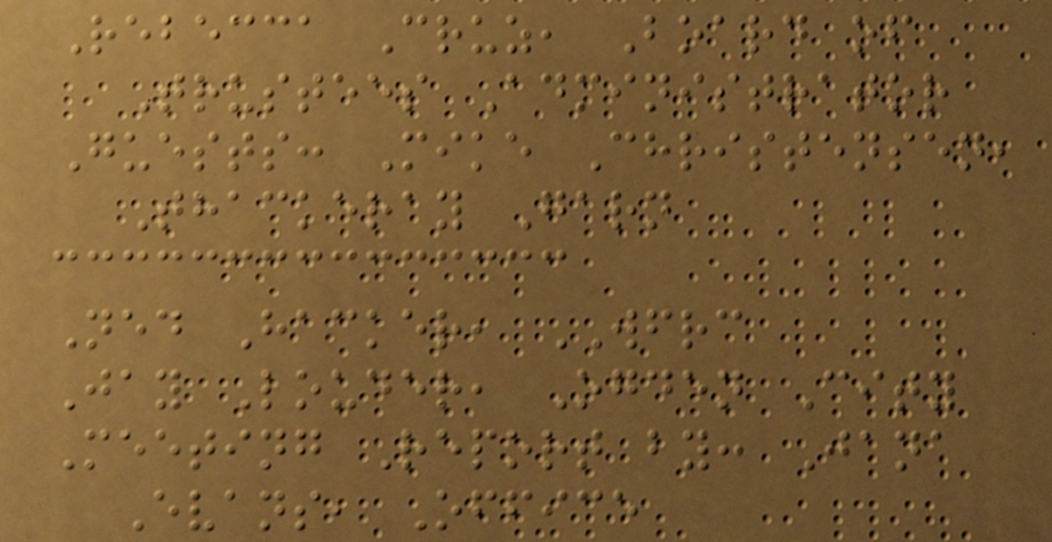Rebecca Cruz, Board of
Trustees Administrator
Guests: Mike Christensen,
Thackeray Garn
Ned Hacker, WFRC
Jay Louder, Ogden City
Meeting Report by: Jana
Evans, Office
